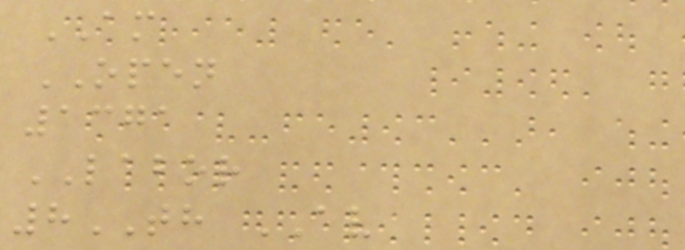AM
OPEN
1371
LABOR
8TH AV
